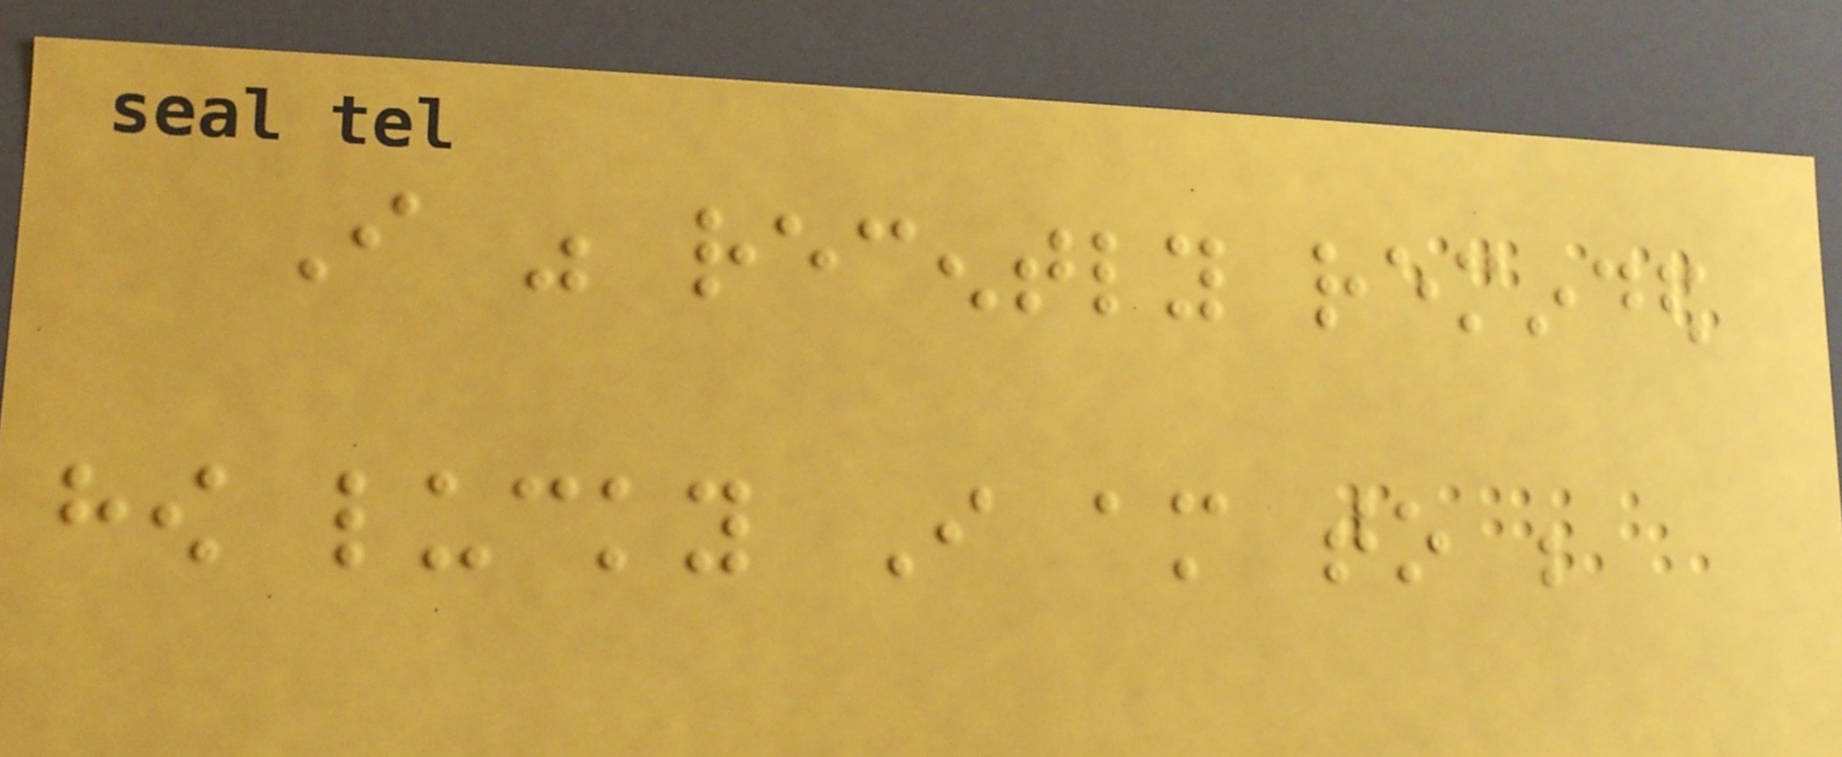I was recently reminded
how lucky I am to be
